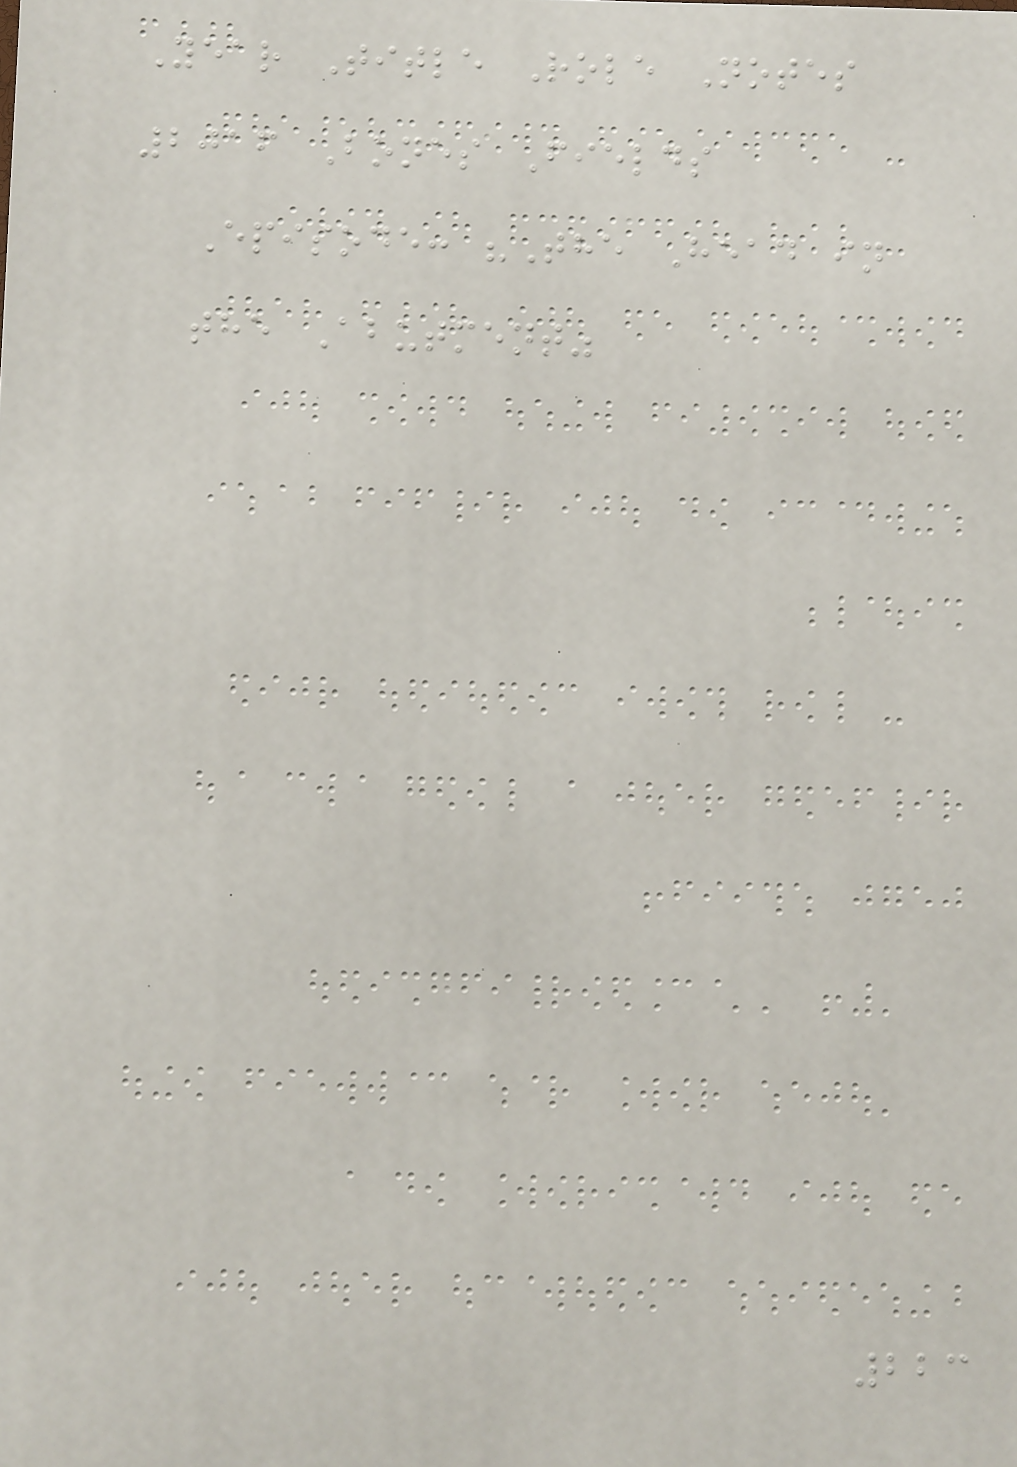Year Title Role Notes
2016 Bones Fields
Episode: "The Head in
the Abutment"
223
